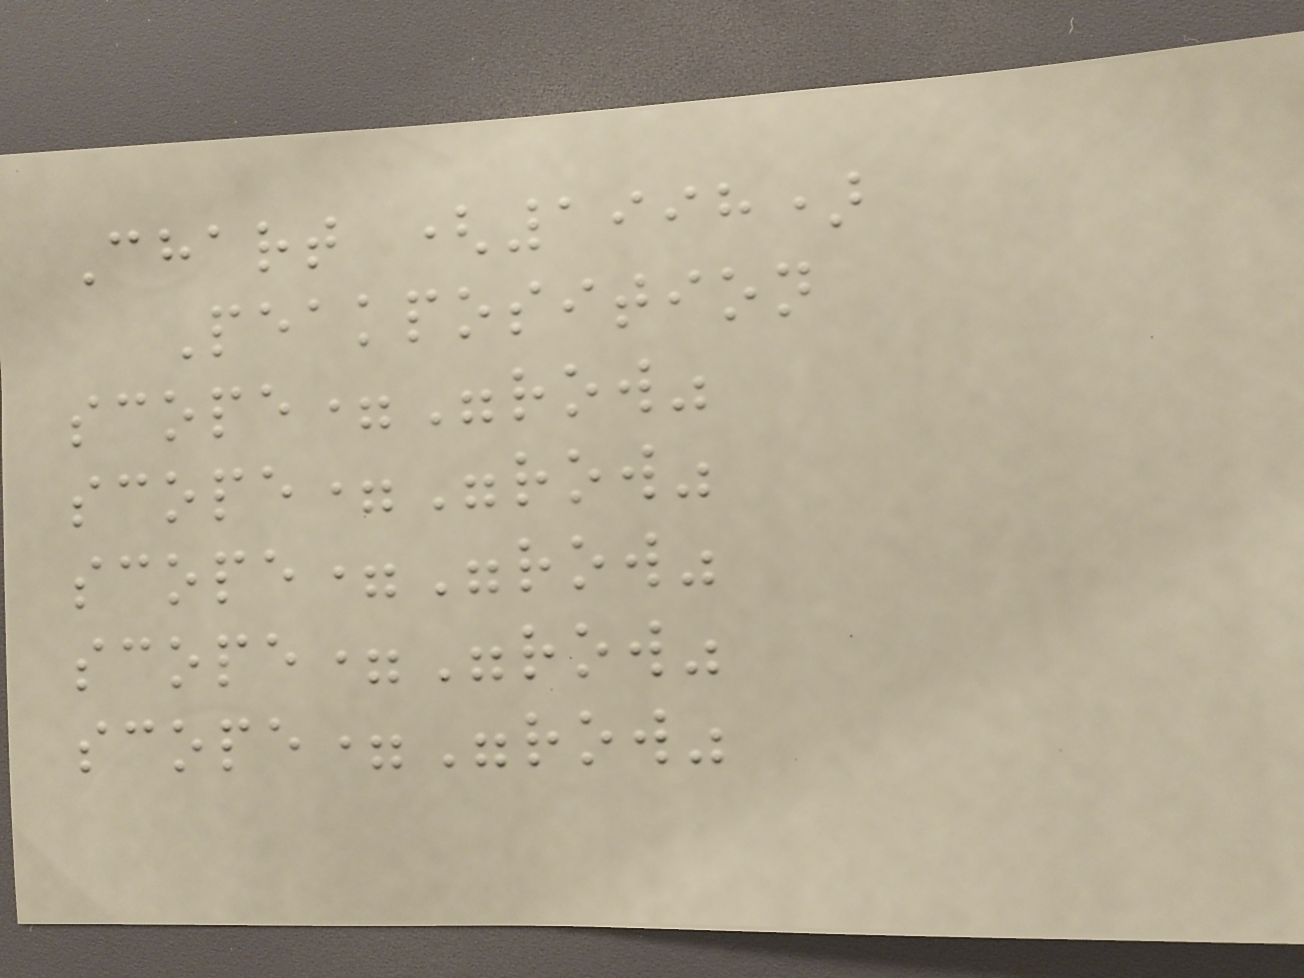Chart (1998)
Peakposition
scope="row"
scope="row"
scope="row"
scope="row"
scope="row"
